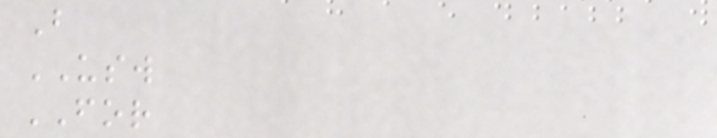B
USW
FOR
